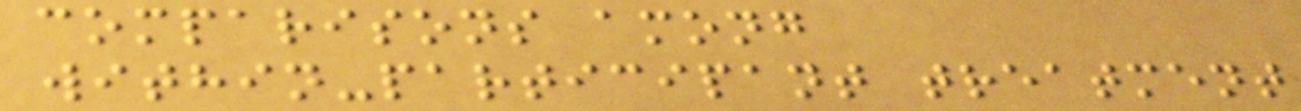comparisons among
within-participant treatment
